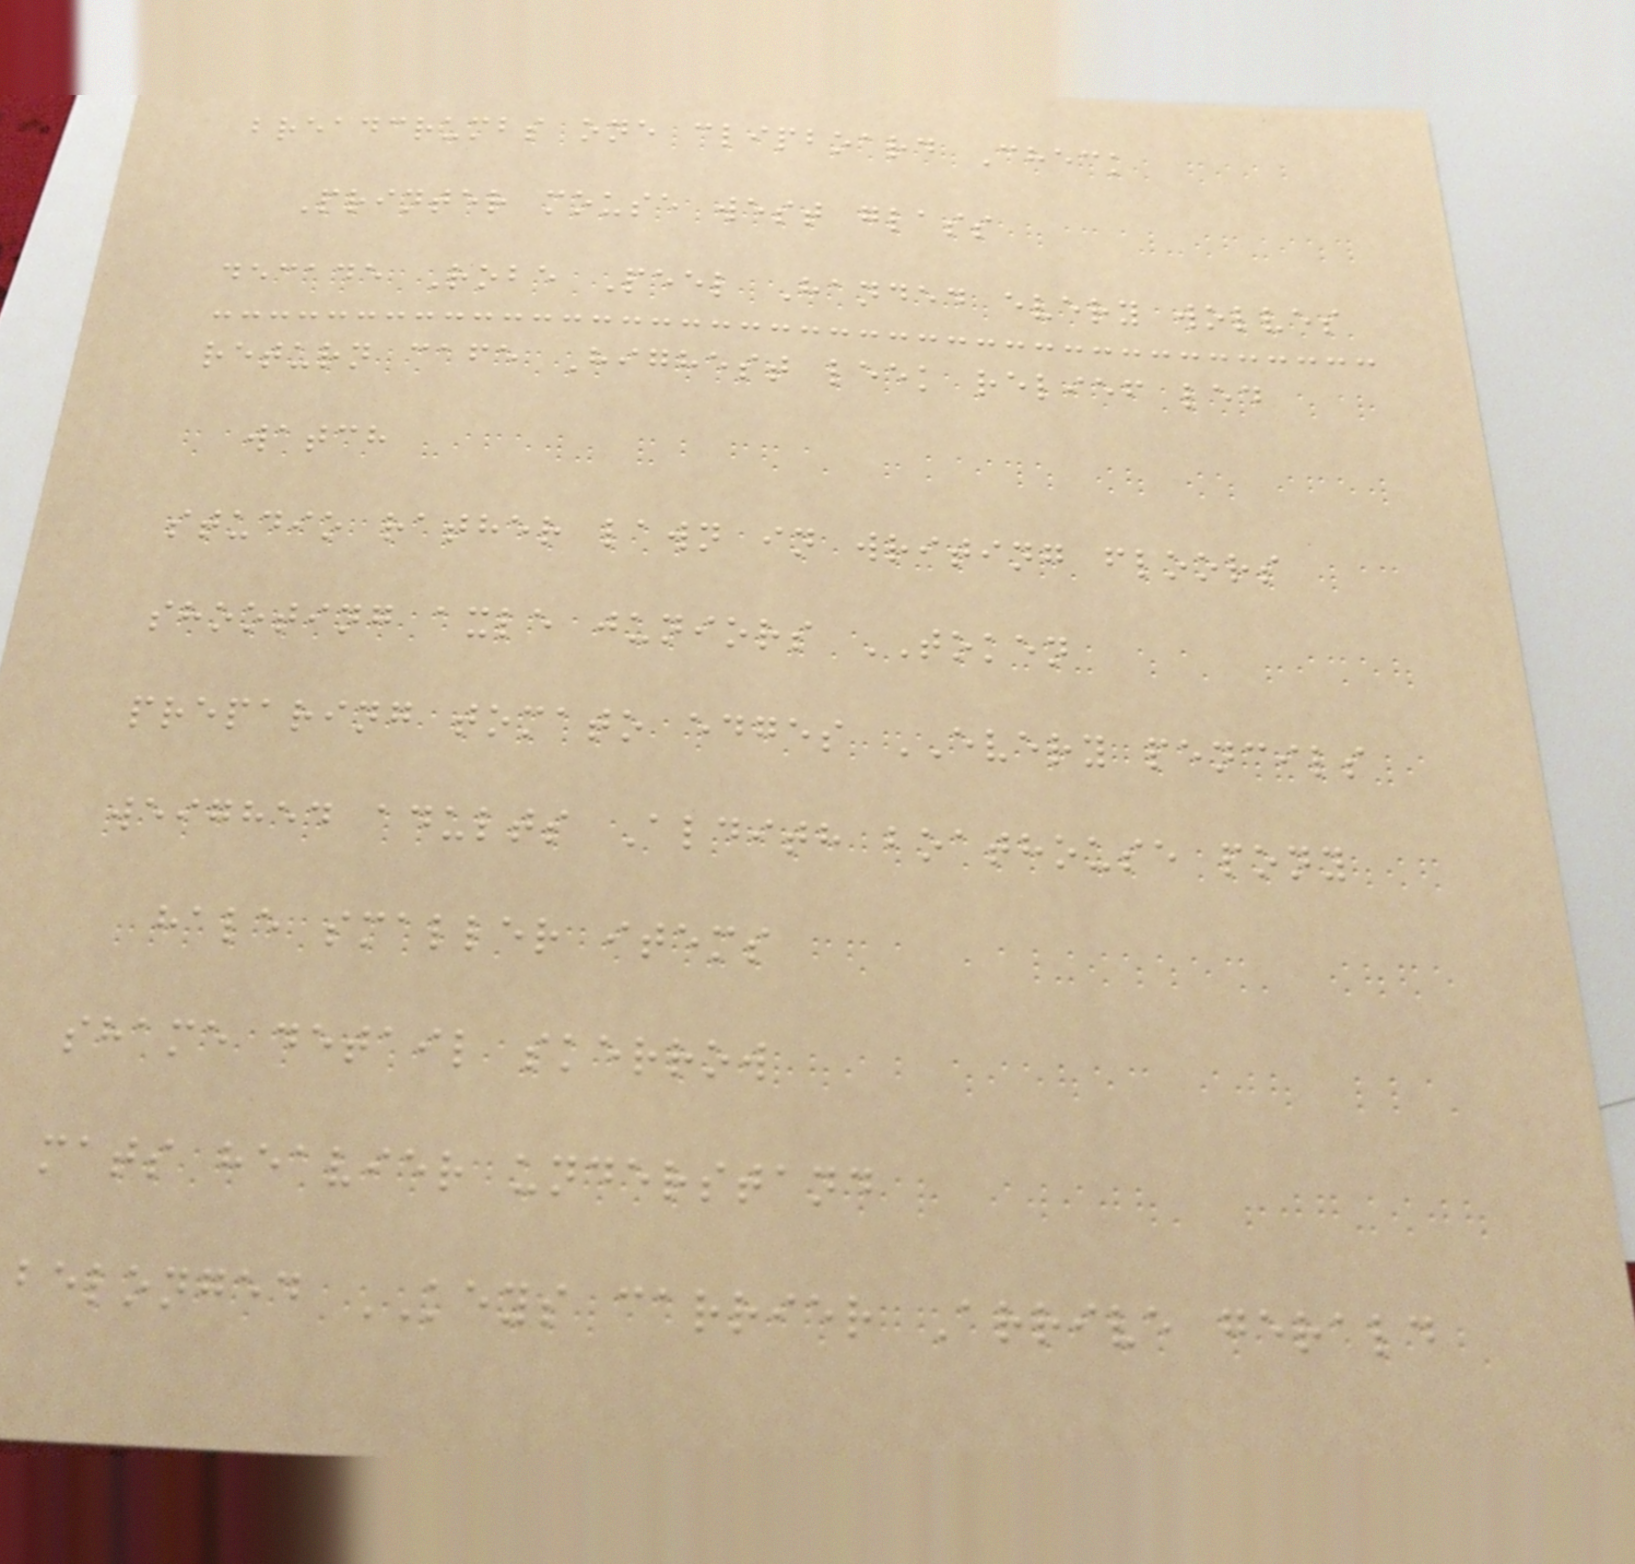breadcrumbs one clipboard Check
Printer mouse west glass
decade Robe Peel Handed every wolves
return cafe Highest leek relief led
watch
studio rather lawn in writing floors
shooting axle juniors TOKEN
preparing tomato edges EVERY pencils
weighed adults Aldith boathouse pony
hale smaller items
shame detail skerrow
mats heavier understand
belonged KEYS carrier Arrive gerald
